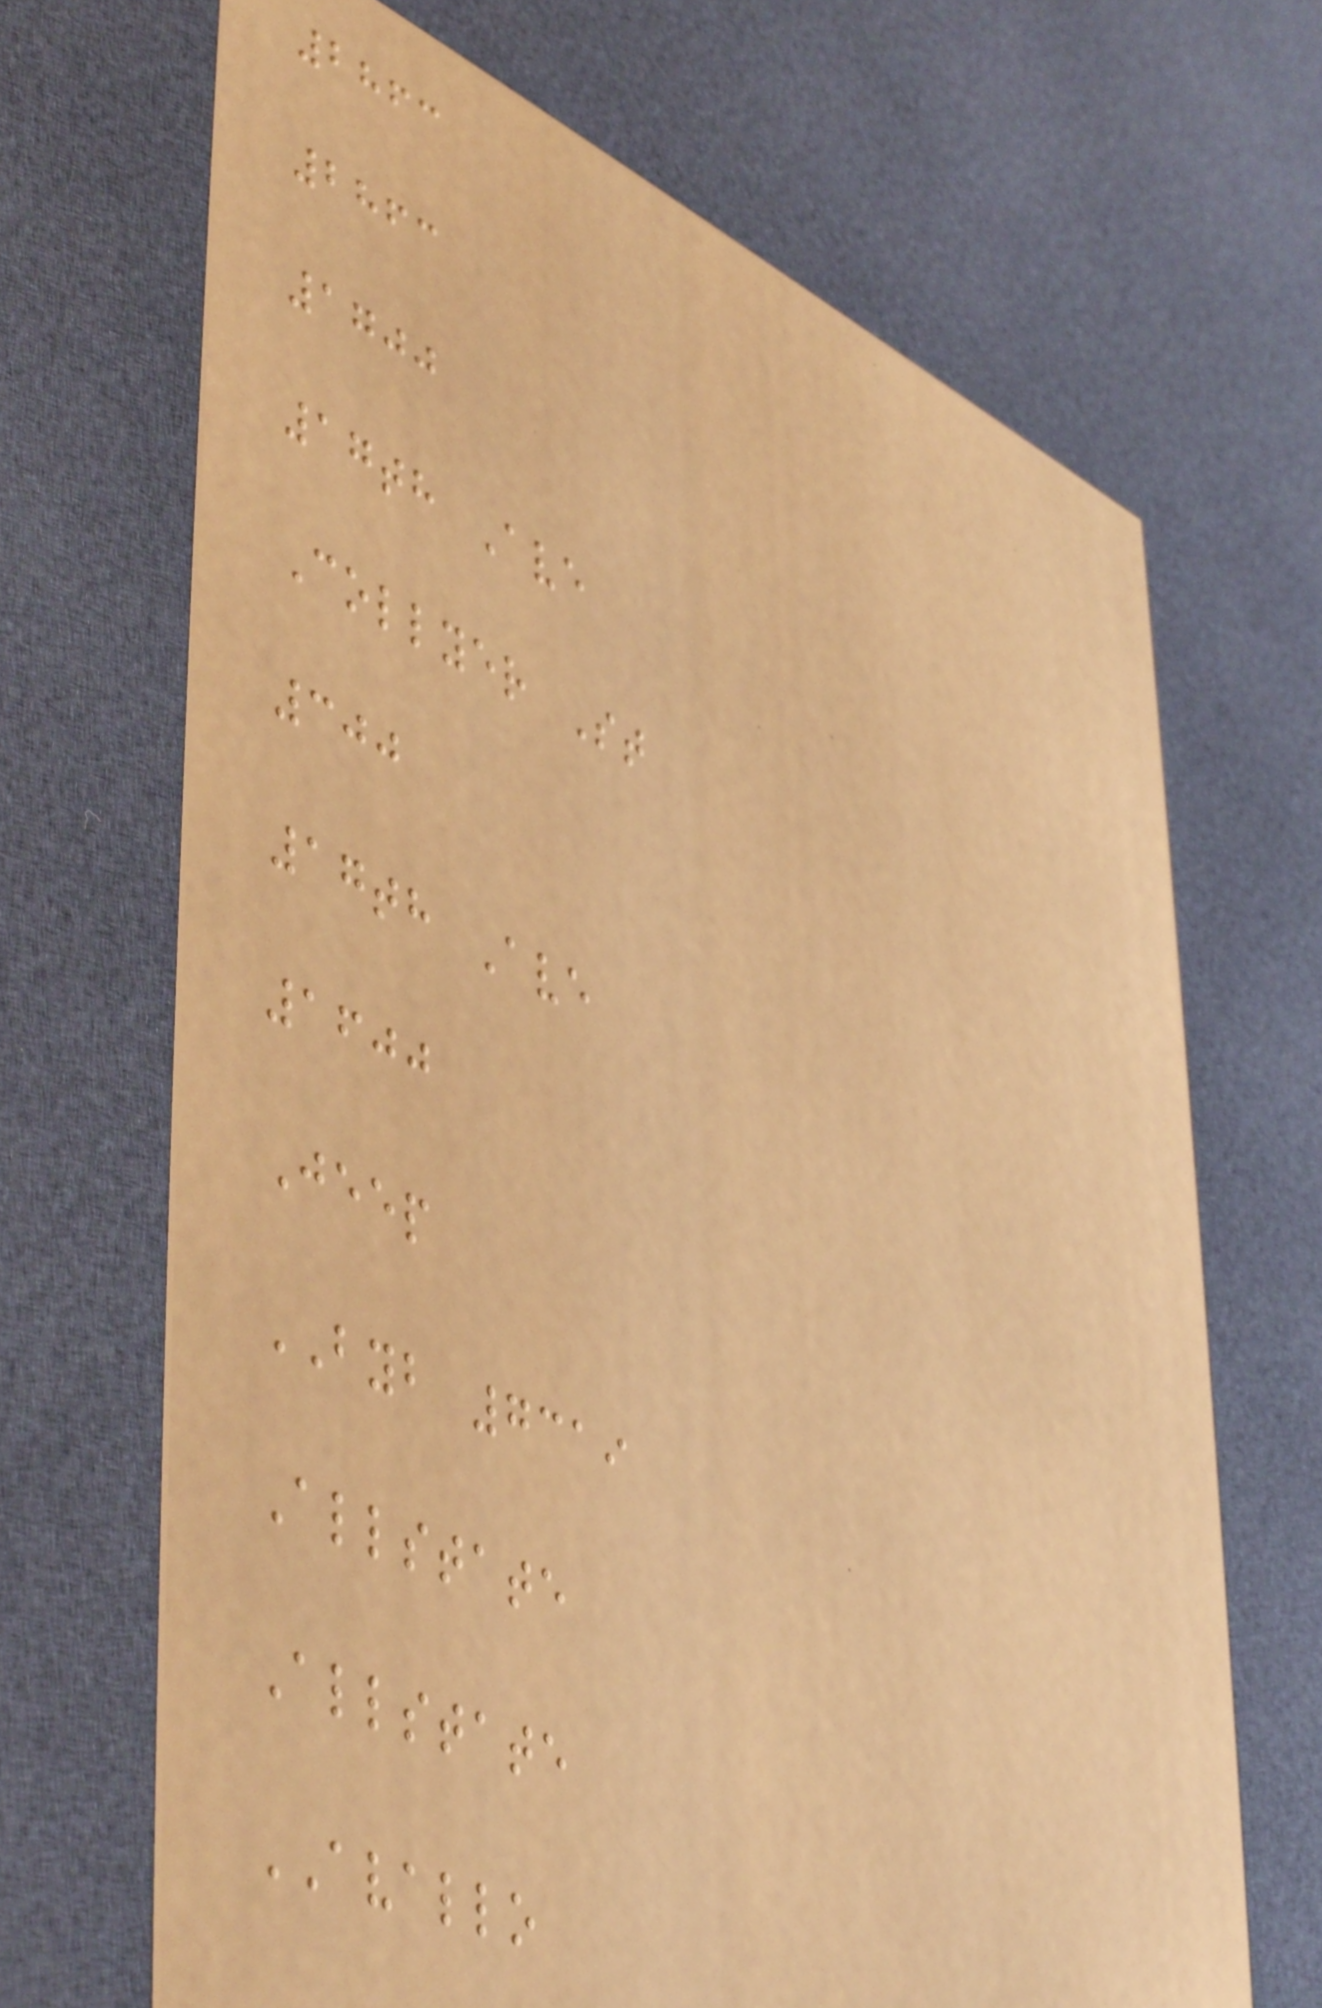2863
2863
1700
17th Ave
Collyer St
300
17th Ave
1600
Jeep
BYB 7319
Allstate
Allstate
AVALLO
